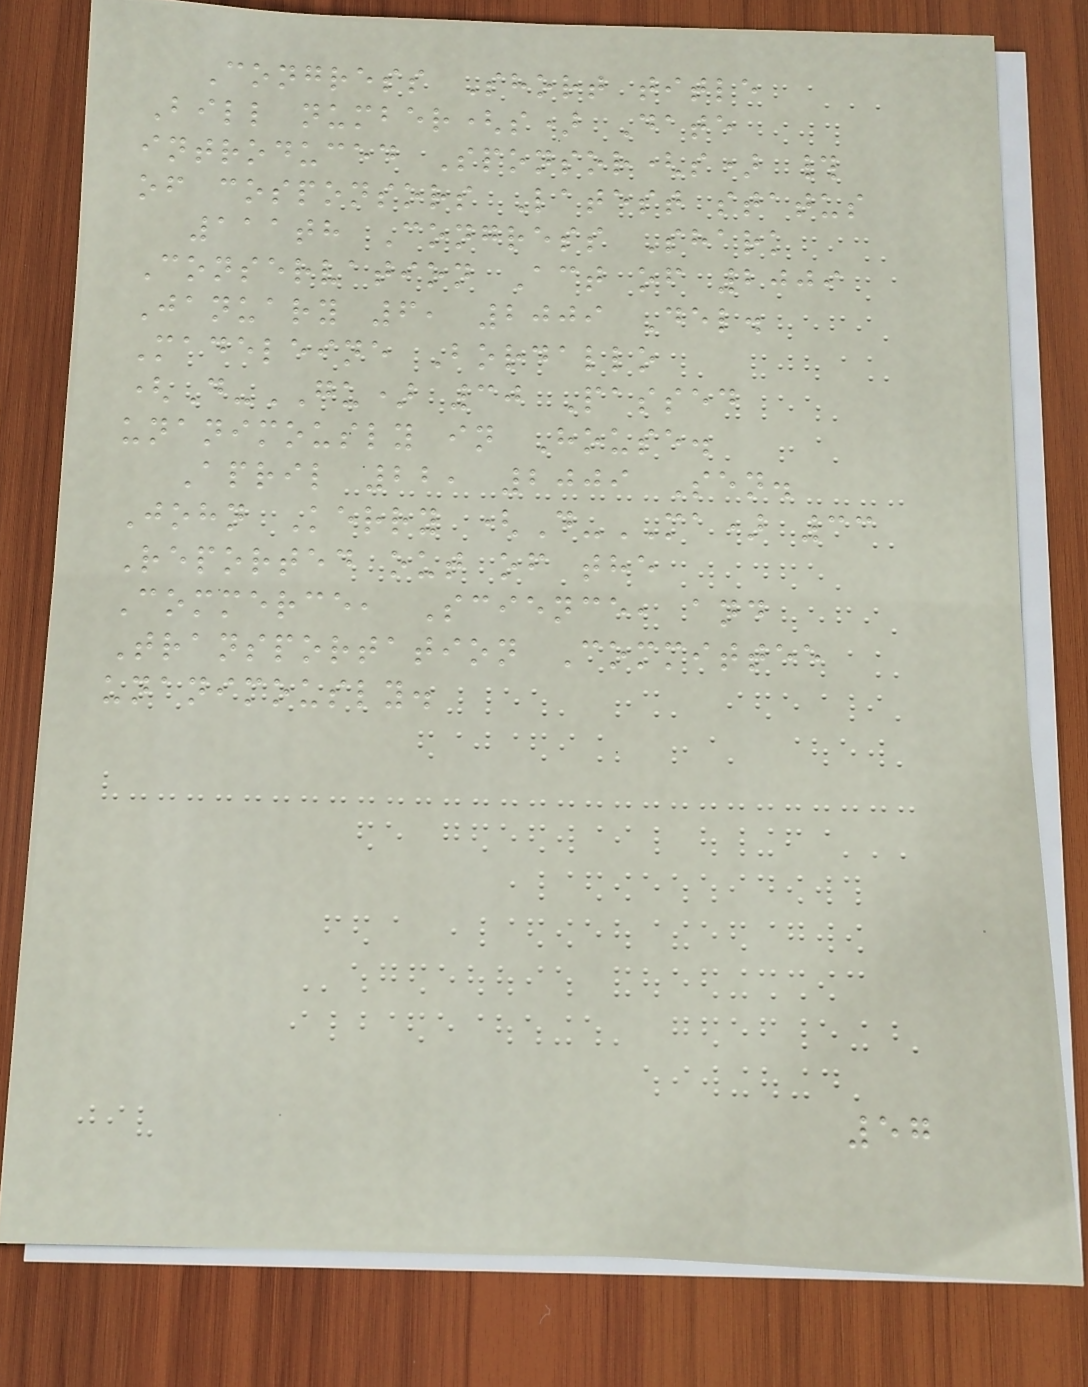Congress Short title
Bill number(s) Date
introduced Sponsor(s) #
of cosponsors Latest status
111th Congress Shark
Conservation Act of 2009
January 6, 2009 Del.
Madeleine Bordallo
(D-GU) 30 Passed
unanimously in House.
April 22, 2009 Sen.
John Kerry (D-MA) 33
Reported out of the
Commerce, Science, and
Transportation Committee
unanimously.
57
